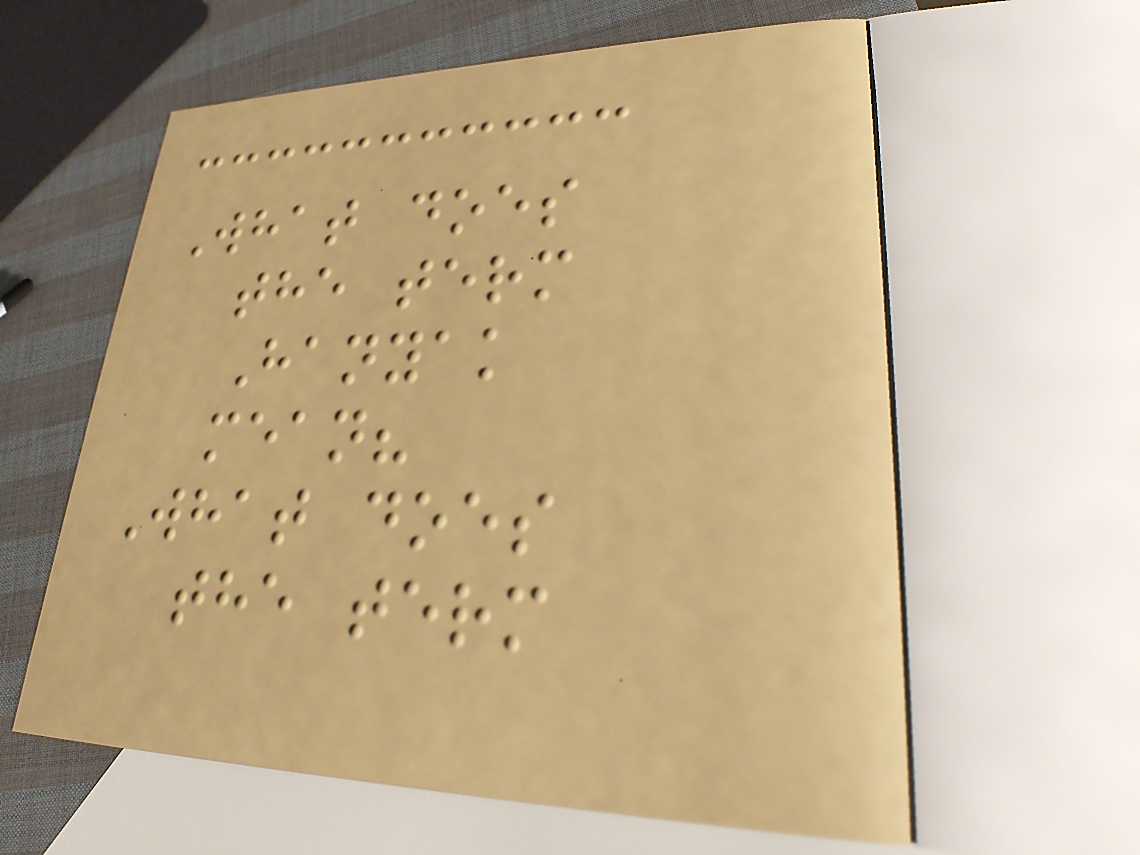What does
the term
Hanyak
mean?
What does
the term
